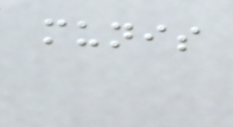munis
